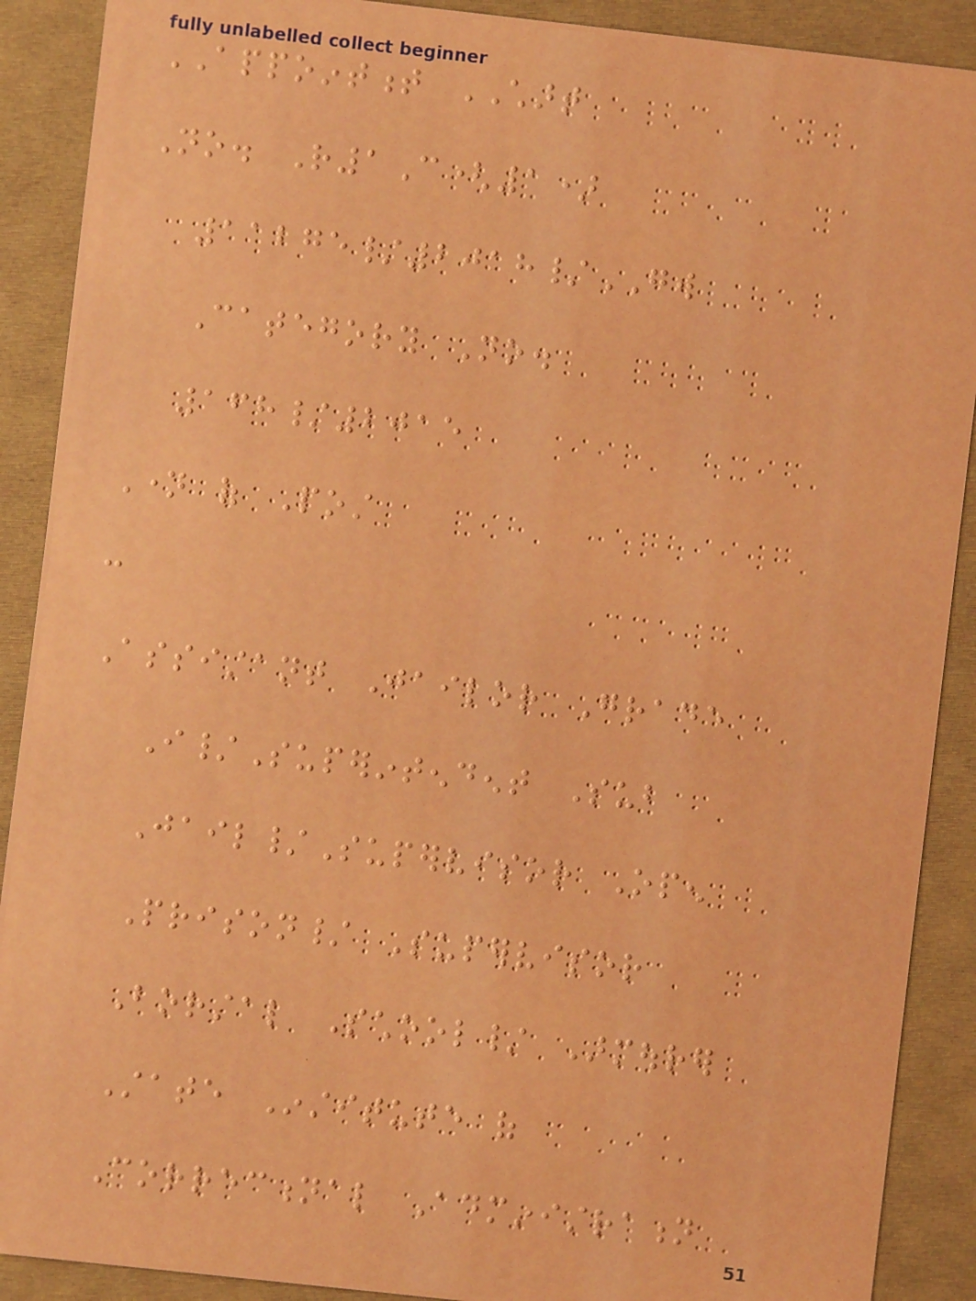APPOINTMENT CHART
No. R1C(1)
11275/2018/GW
Category No.
168/2015
Name of Post
:
Assistant Jailor Grade
I/Superintendent Sub
Jail/Supervisor Open
Prison/ Supervisor
Borstal School/ Armourer
State Institute of
Correctional Administration
